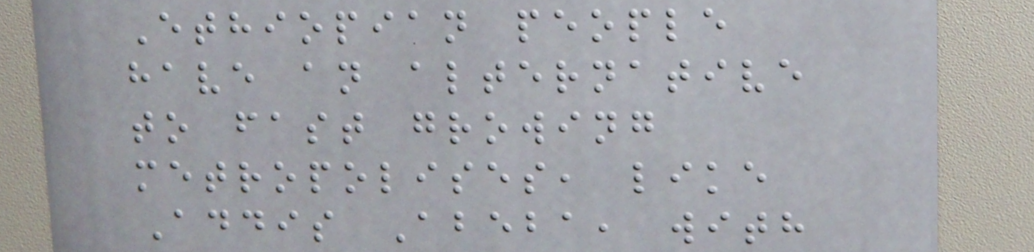Ethiopian people
have an alternative
to fast growing
metropolises, like
Addis Abeba, with
